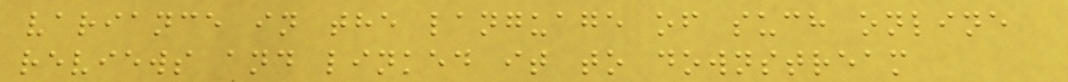variance in the language of such online
reviews and linked it to downstream
